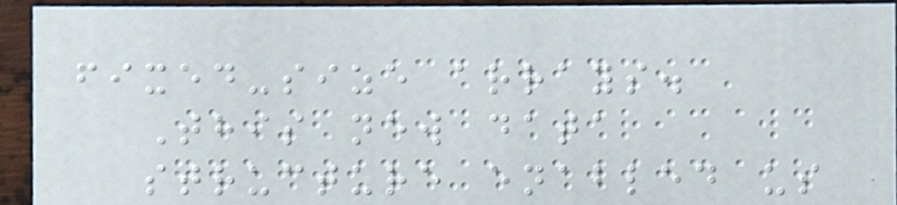fixed-size arrays.
This new data
structure enabled us
